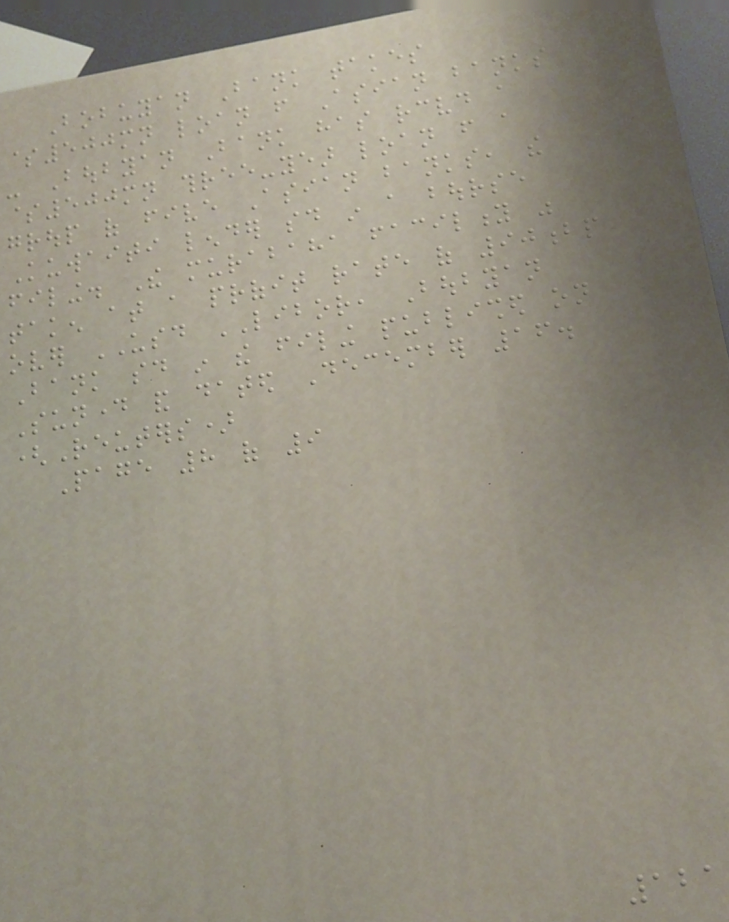Bobuyan Bank takes
$500mn loan from Asian banks
- Boubyan Bank has received a
$500mn three-year loan from a
group of five Asian banks, the
Kuwaiti lender said in a bourse
filing. The murabaha facility was
taken at a profit rate of 90bp
over USD LIBOR, Boubyan
Bank said in the filing published on
Sunday and dated December 16.
(Reuters)
Page 8 of 9
121
